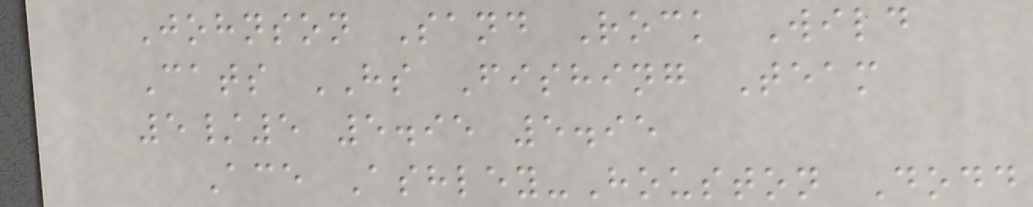Johnson Sand Rock Wild
Cats HS Fishing Team
5/5 5.95 5.95
Ace Ashley-Houston Dodd
